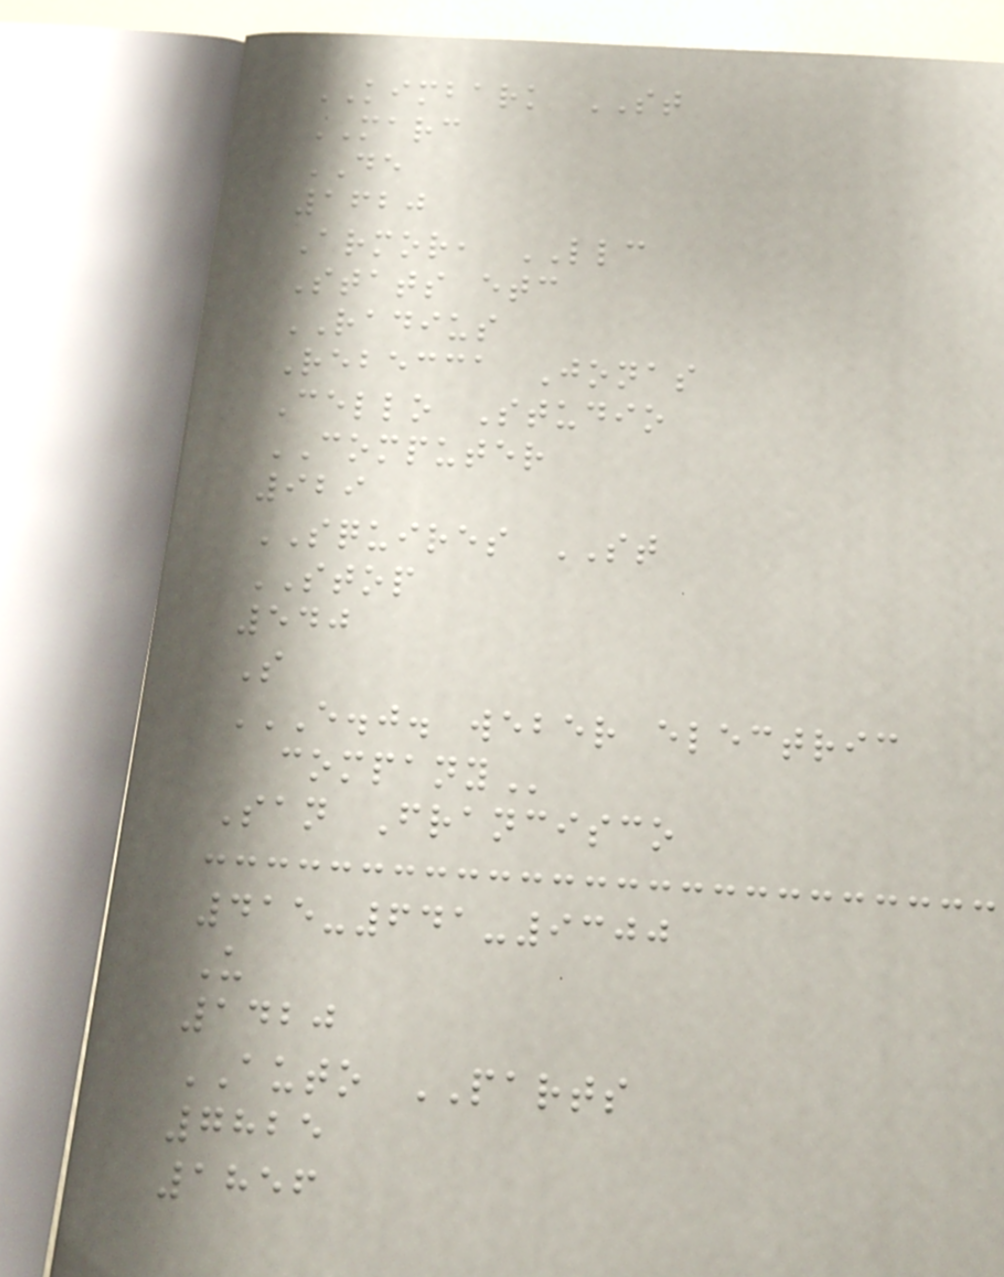KIMBARK ST
MARC
DE
1620
Armor, LLC
Stats etc
RADIUS
Rebecca Jonas
Cello Studio
COMPUTER
929
SQUIRES ST
STOP
540
S
E.J. WEBER ELECTRIC
COMPANY
San Francisco
415-641-9300
U
1420
AUTO PARTS
7825
1856
